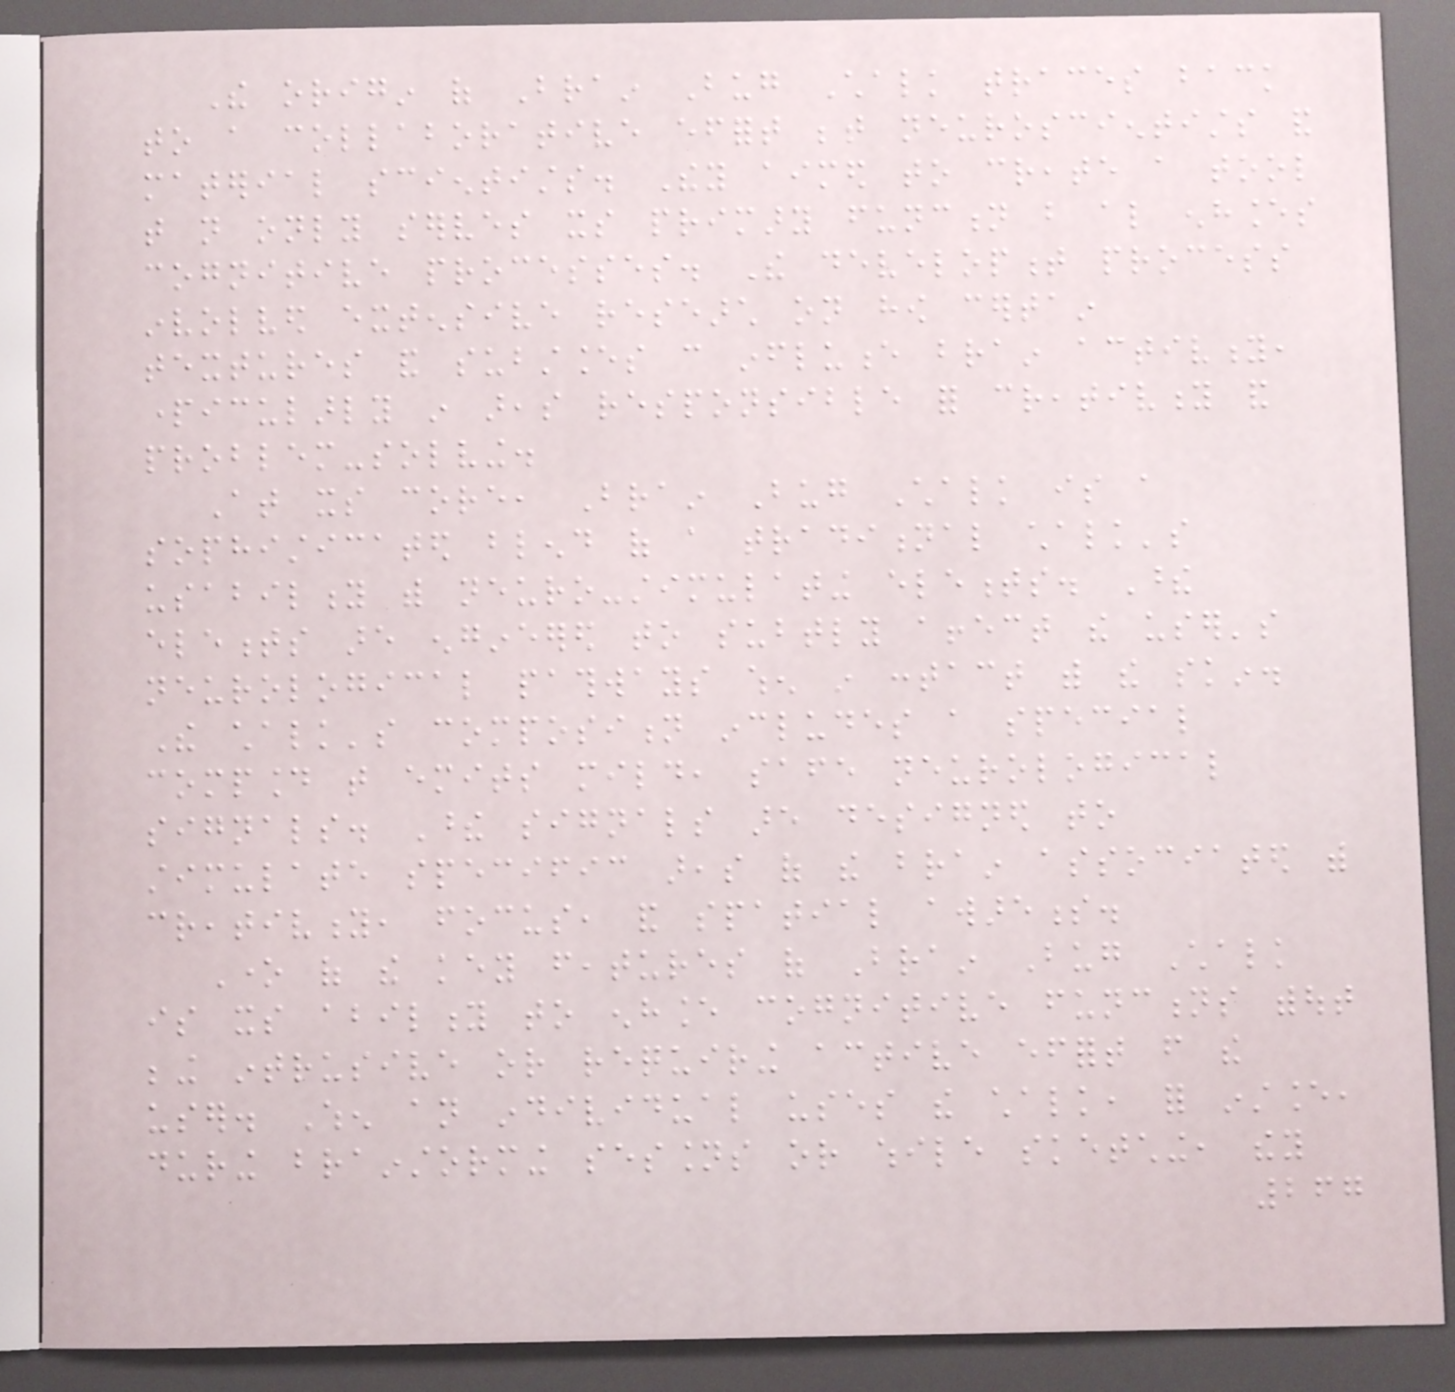The origin of Brain Bug Chalk traces back
to a collaborative effort between neuroscientists and
material scientists. They aimed to create a tool
that not only serves its primary function but also enhances
cognitive processes. The development process
involved extensive research on how certain
textures and substances can influence brain activity,
particularly in areas responsible for creativity and
problem-solving.
At its core, Brain Bug Chalk is a
sophisticated blend of a traditional chalk's
usability with neuro-stimulating elements. These
elements are engineered to subtly affect the user's
neurological pathways when in contact with the skin.
The chalk's composition includes a special
compound that emits mild, safe neurological
signals. These signals are designed to
stimulate specific areas of the brain associated with
creativity, focus, and spatial awareness.
One of the key features of Brain Bug Chalk
is its ability to enhance cognitive functions without
being intrusive or requiring active effort from the
user. When an individual uses the chalk, for instance,
during brainstorming sessions or while sketching, they
267
